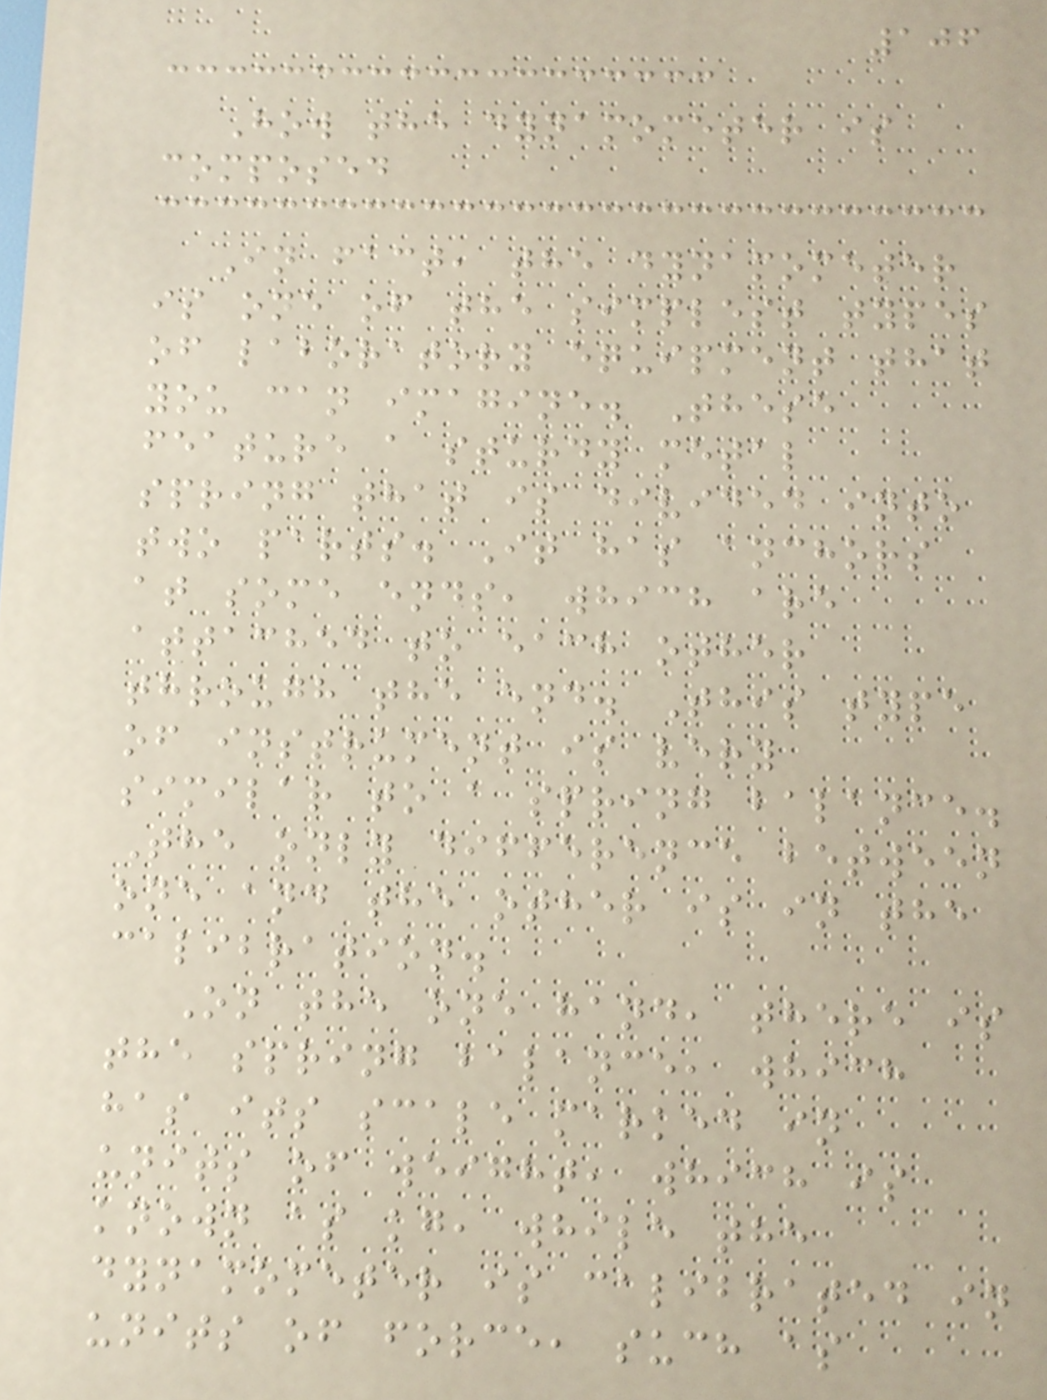106
How the dynamometer is
composed
In fact, the dynamometer
is one of the simplest types
of laboratory equipment that
you can imagine. These
feature a sturdy metal
spring that is divided into
two parts. It has anchors
at some ends, which are
attached to each other
through the end. This type
of instrument is very
similar to a spring balance.
The only difference between
one and the other is in the
calibration.
On the one hand, there is
the spring balance, which
has its scale marked in
units of weight, which is
known as kg, while the
dynamometer is calibrated in
units of force, such as
